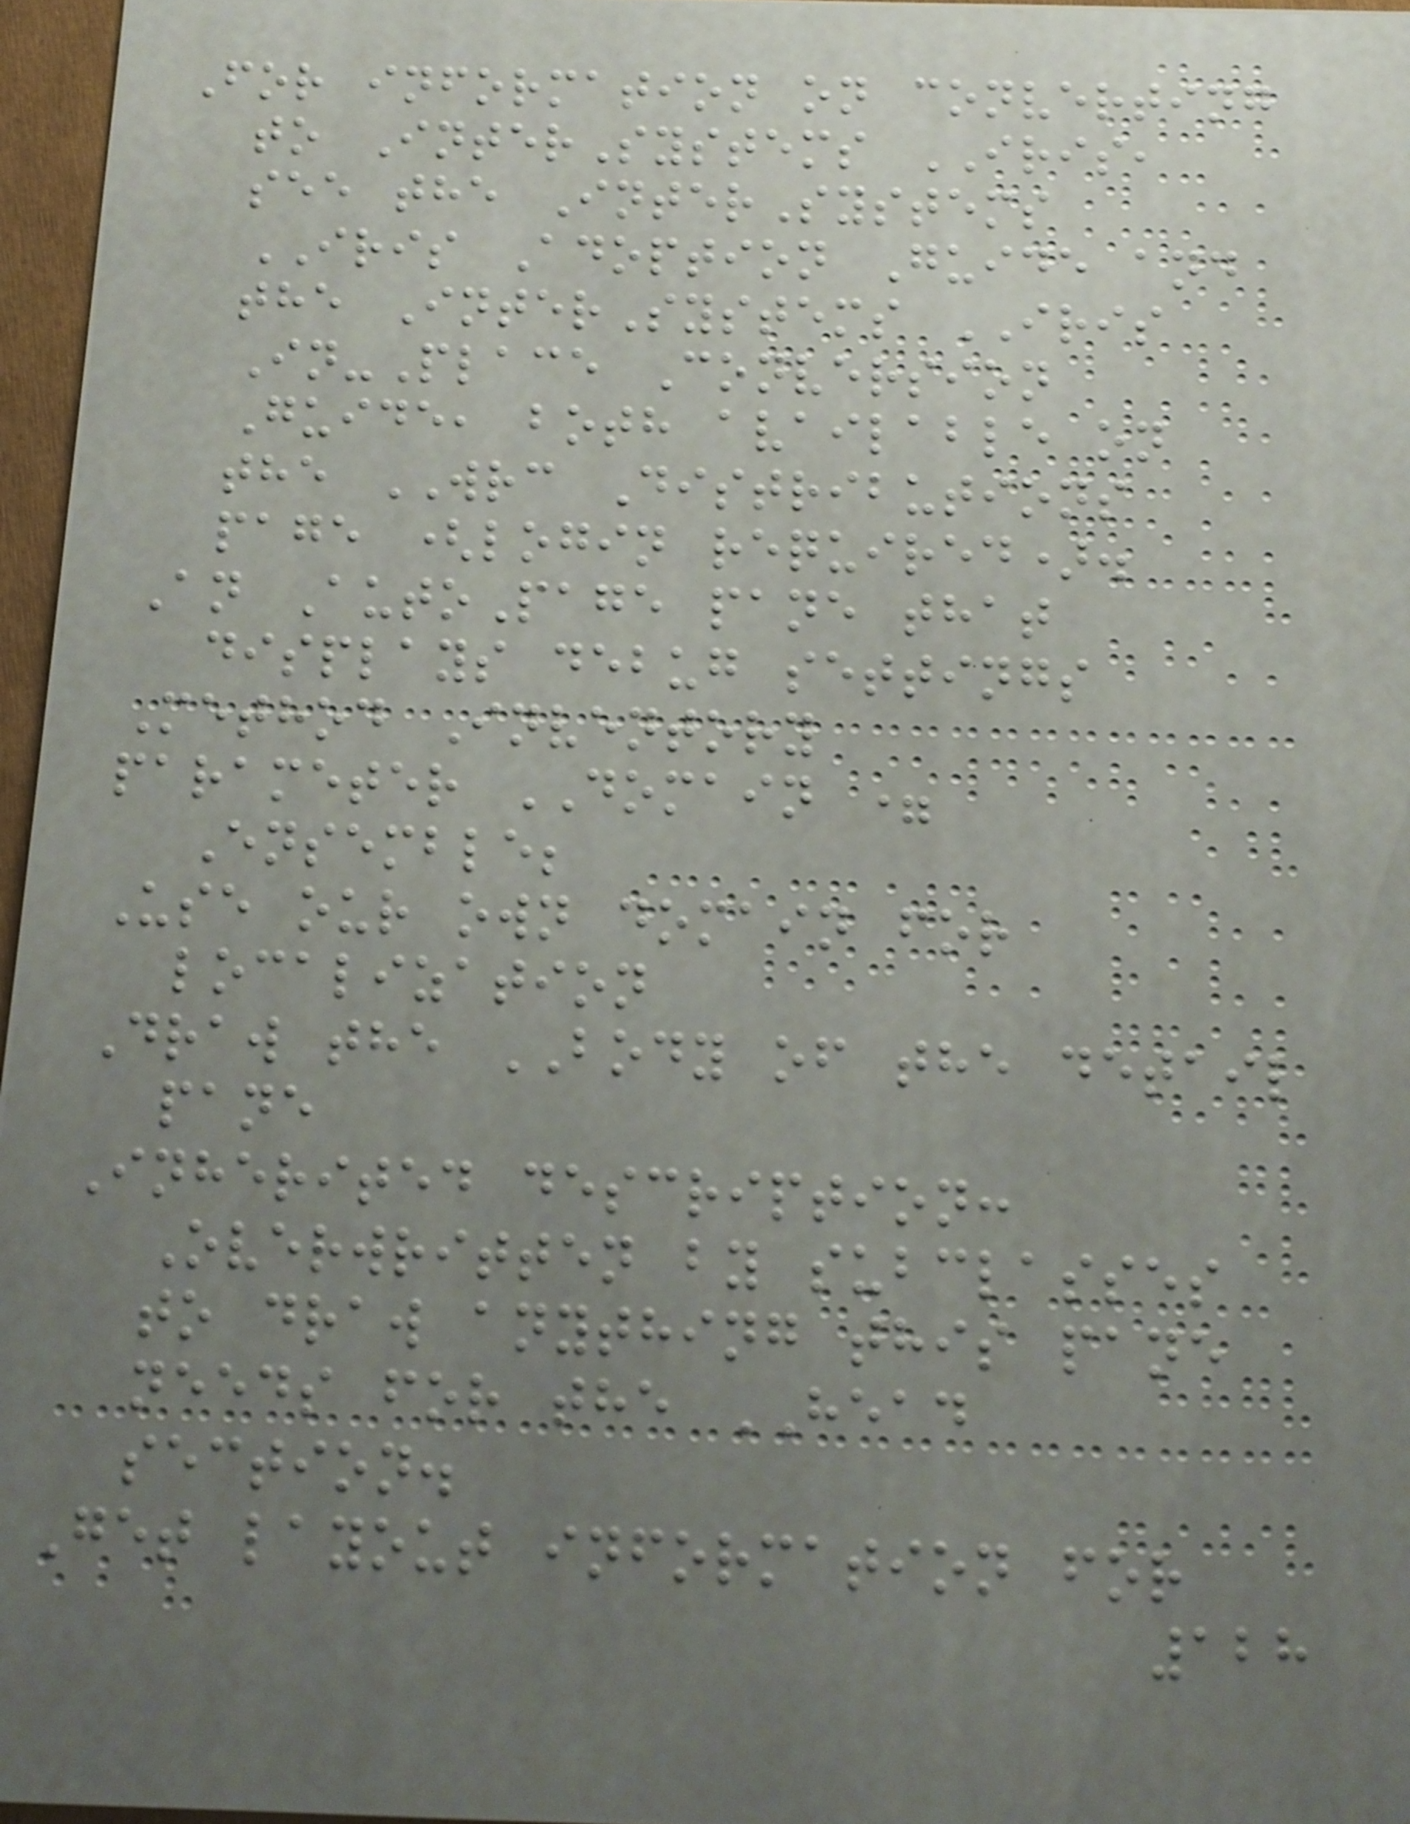For information on converting
to InterSystems IRIS,
see the InterSystems
IRIS Adoption Guide and
the InterSystems IRIS
In-Place Conversion
Guide, both available on
the WRC Distributions
page (login required).
An AutoPage pane that
displays debug settings
Method Inventory
parameter DOMAIN =
Ensemble;
Use our own domain for
localization
Draw the BODY of the detail
pane
Inherited description:
Overwritten by subclasses
to draw anything this pane
needs for the HEAD
section.
Get layout information for
128
